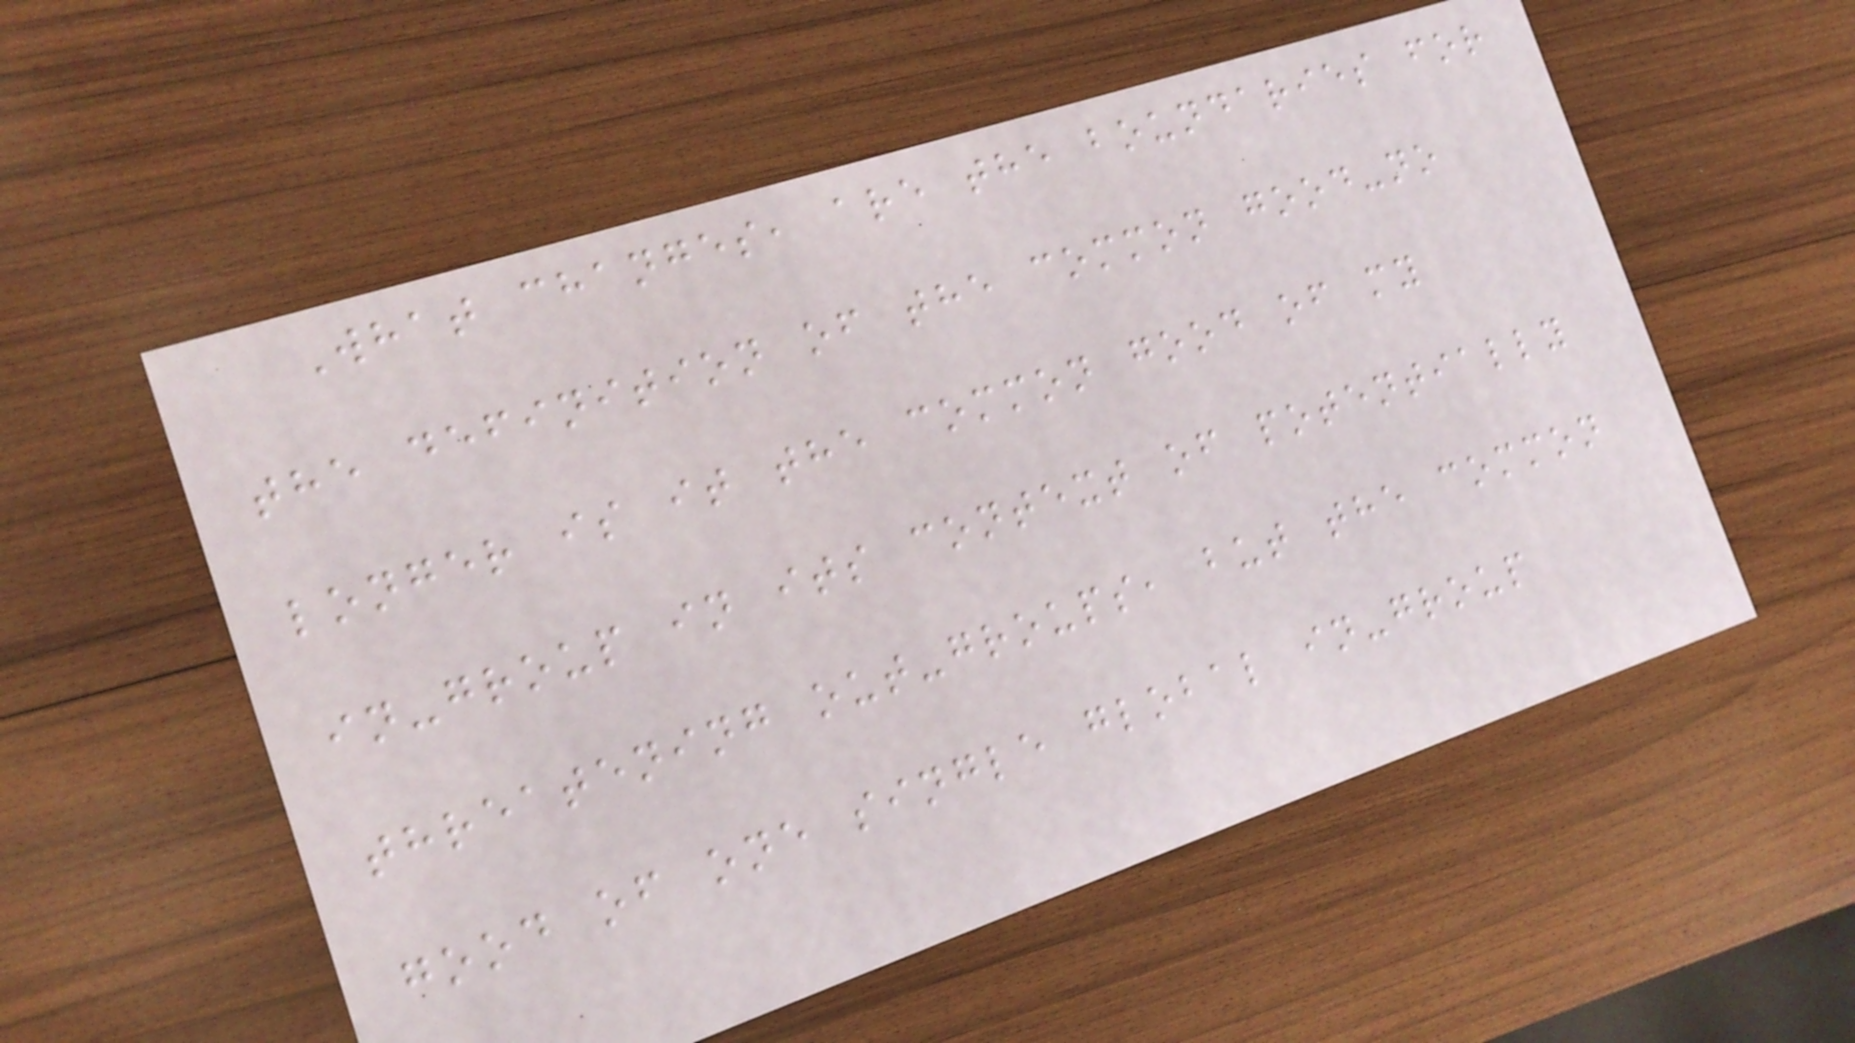What changes, are the boundaries for
the definition of the common good-no
longer is it the common good of my
in-group in its context of potentially
threatening out-groups, but the common
good of one single global in-group
